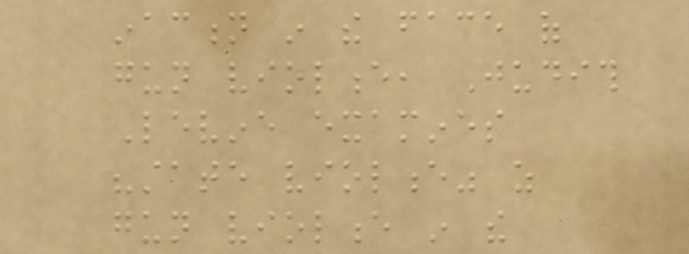inaction in the face of
gun violence, Judith
Levine examines
"state violence" as
gun violence in the
